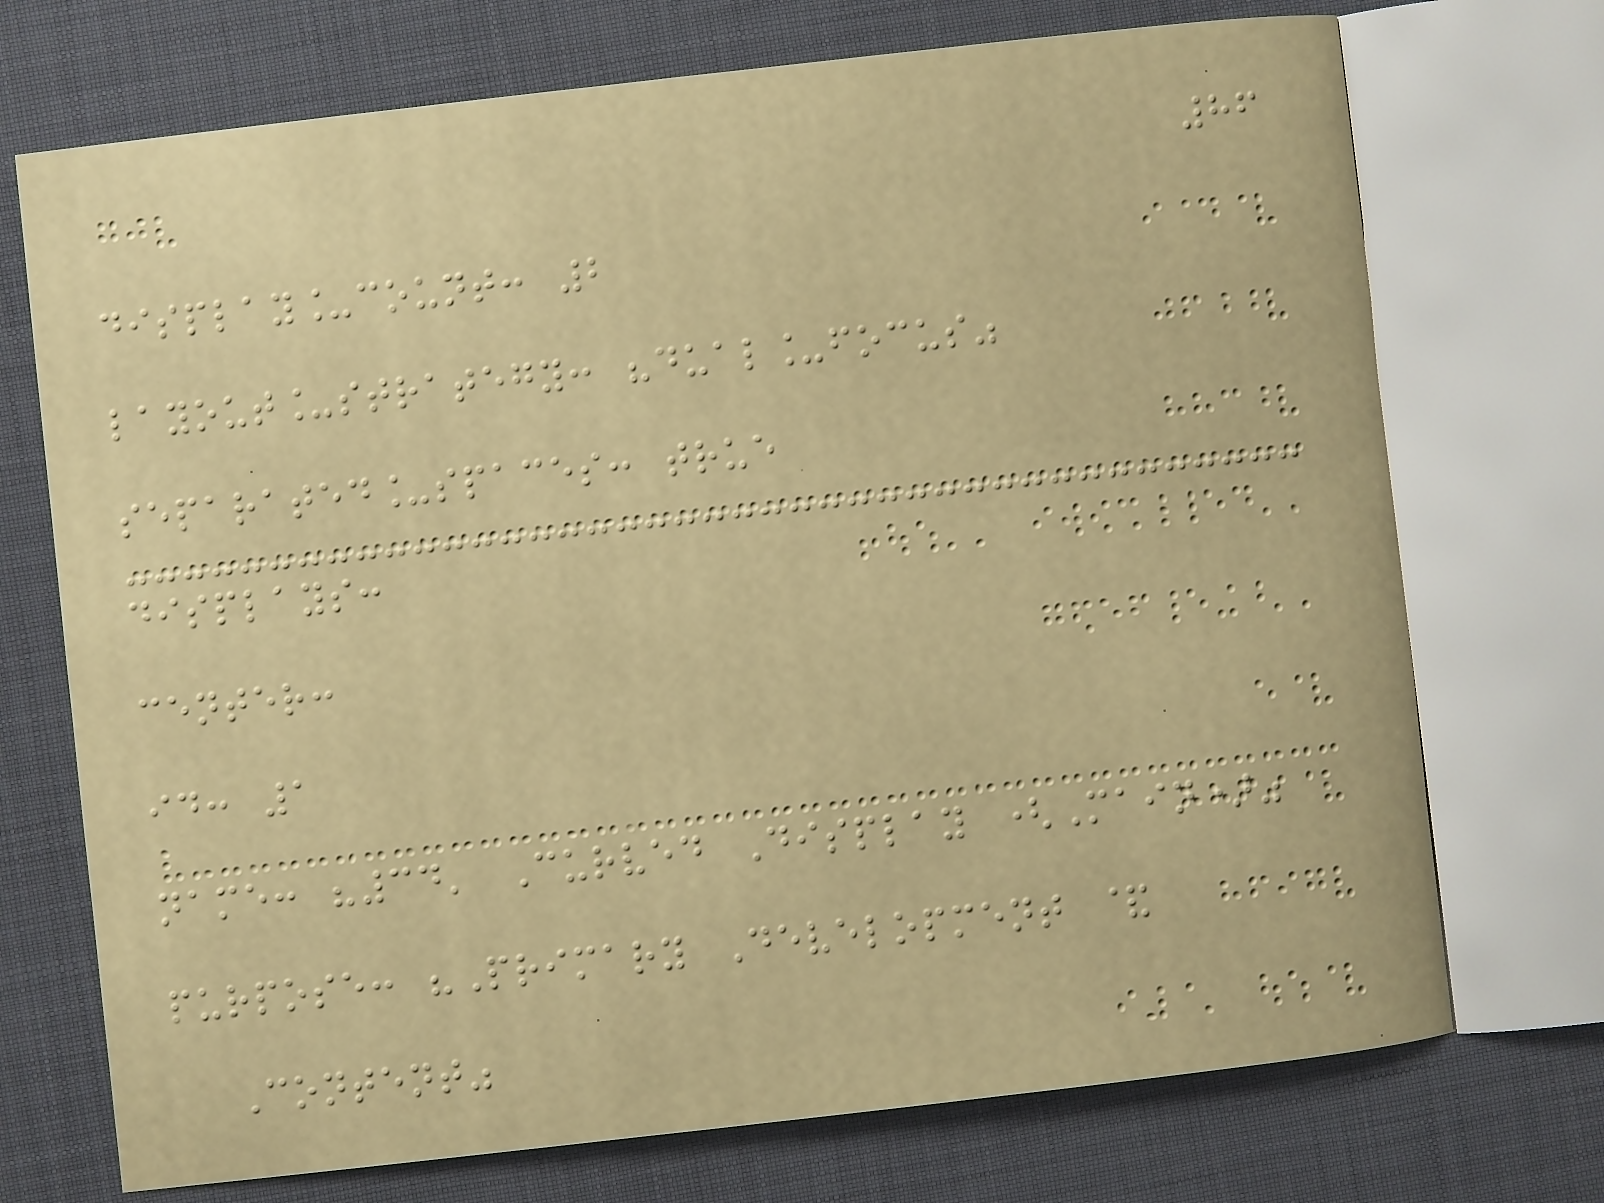86
display_count: 2
layout_strategy: "dual_focus"
separated_spaces: true
displays:
center:
id: 1
name: "34' Curved Display (Main)"
purpose: "Primary Development &
Content"
